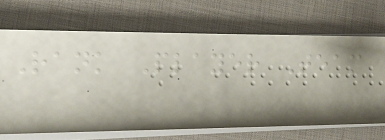Rank Player Team
